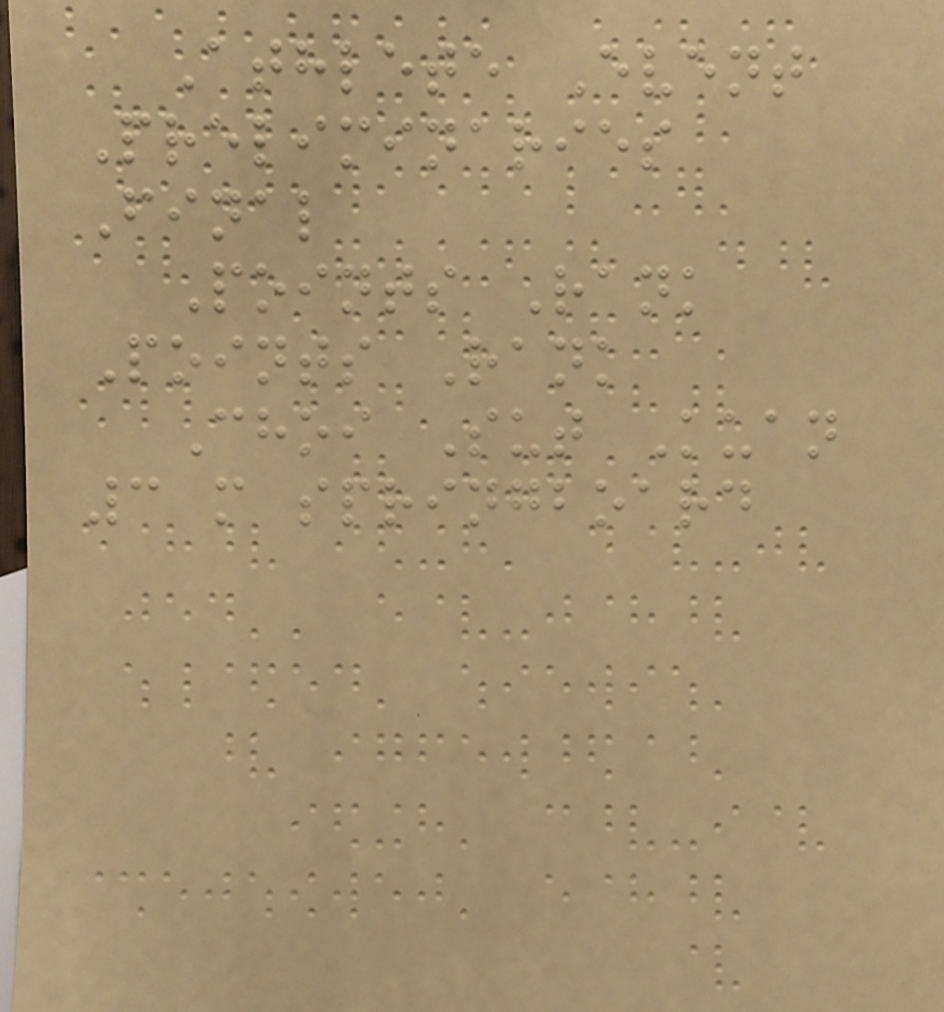Athlete Event
Preliminaries
Final
Points Rank
Points Rank
Choi Sut Kuan
3 m springboard
